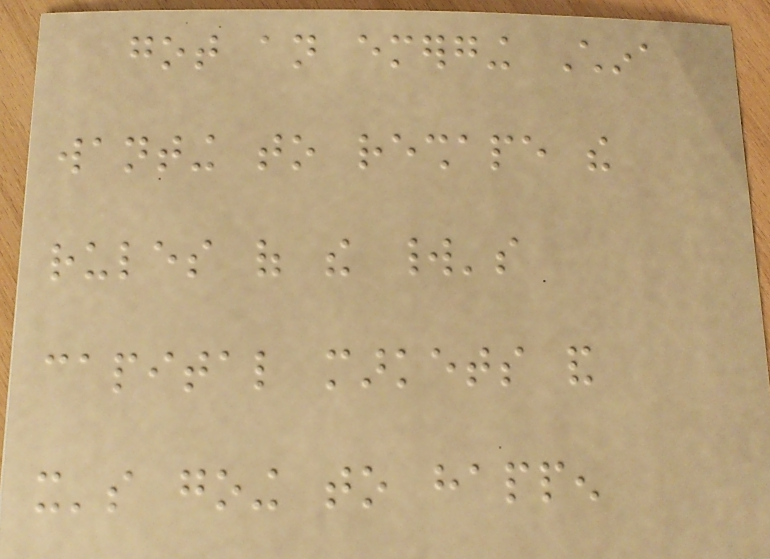got an emerging China
wanting to reshape the
rules of the world's
capital markets and
it's going to happen
